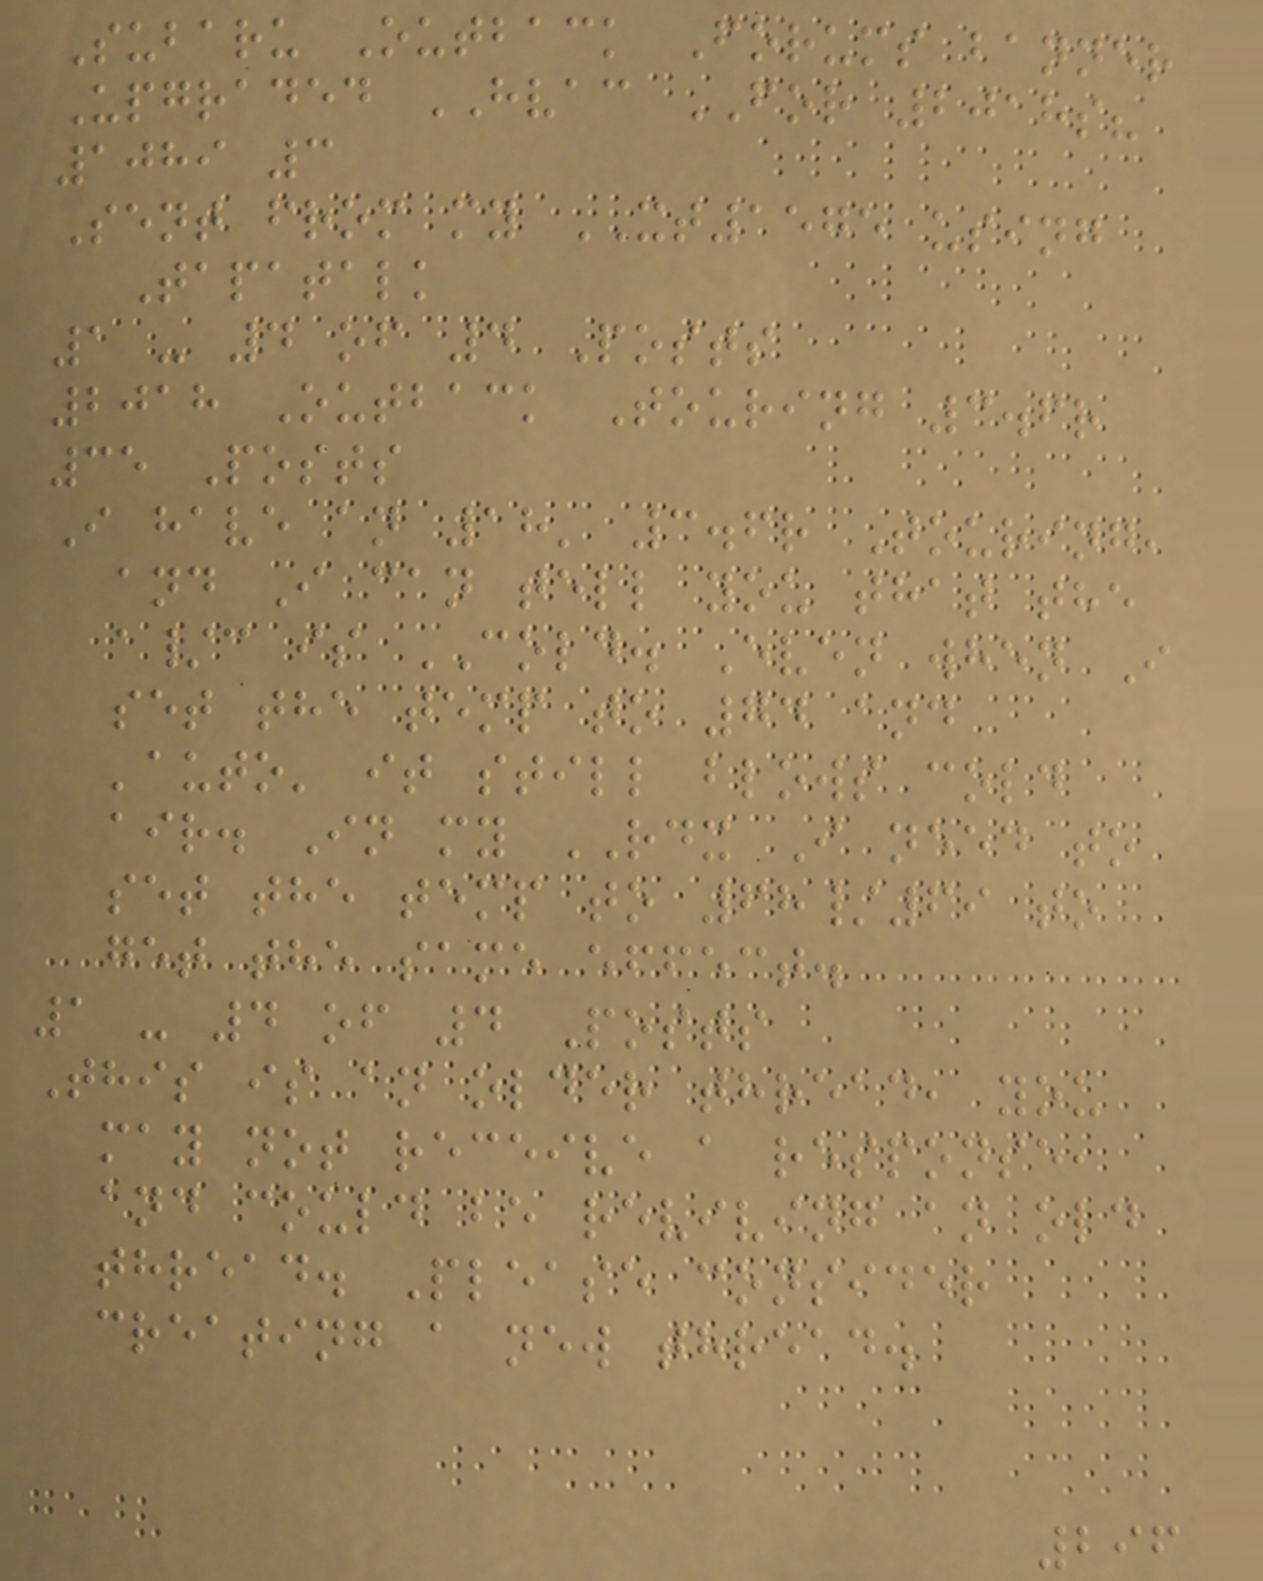Subaru Outback Forums banner
Upgraded HVAC FOR 2018s?
1089 3
Sent from my XT1575 using
Tapatalk
1 - 4 of 4 Posts
2018 Outback Touring 3.6r
35 Posts
I have an 18' 3.6r Touring,
and I can tell you that the
a/c is COLD. Even when I
set the temp to 74 and
'auto' it still blows cold
air. In my RDX I need to
set the temp to 68/69 to
get the same effect.
1 - 4 of 4 Posts
This is an older thread, you
may not receive a response,
and could be reviving an old
thread. Please consider
creating a new thread.
296
